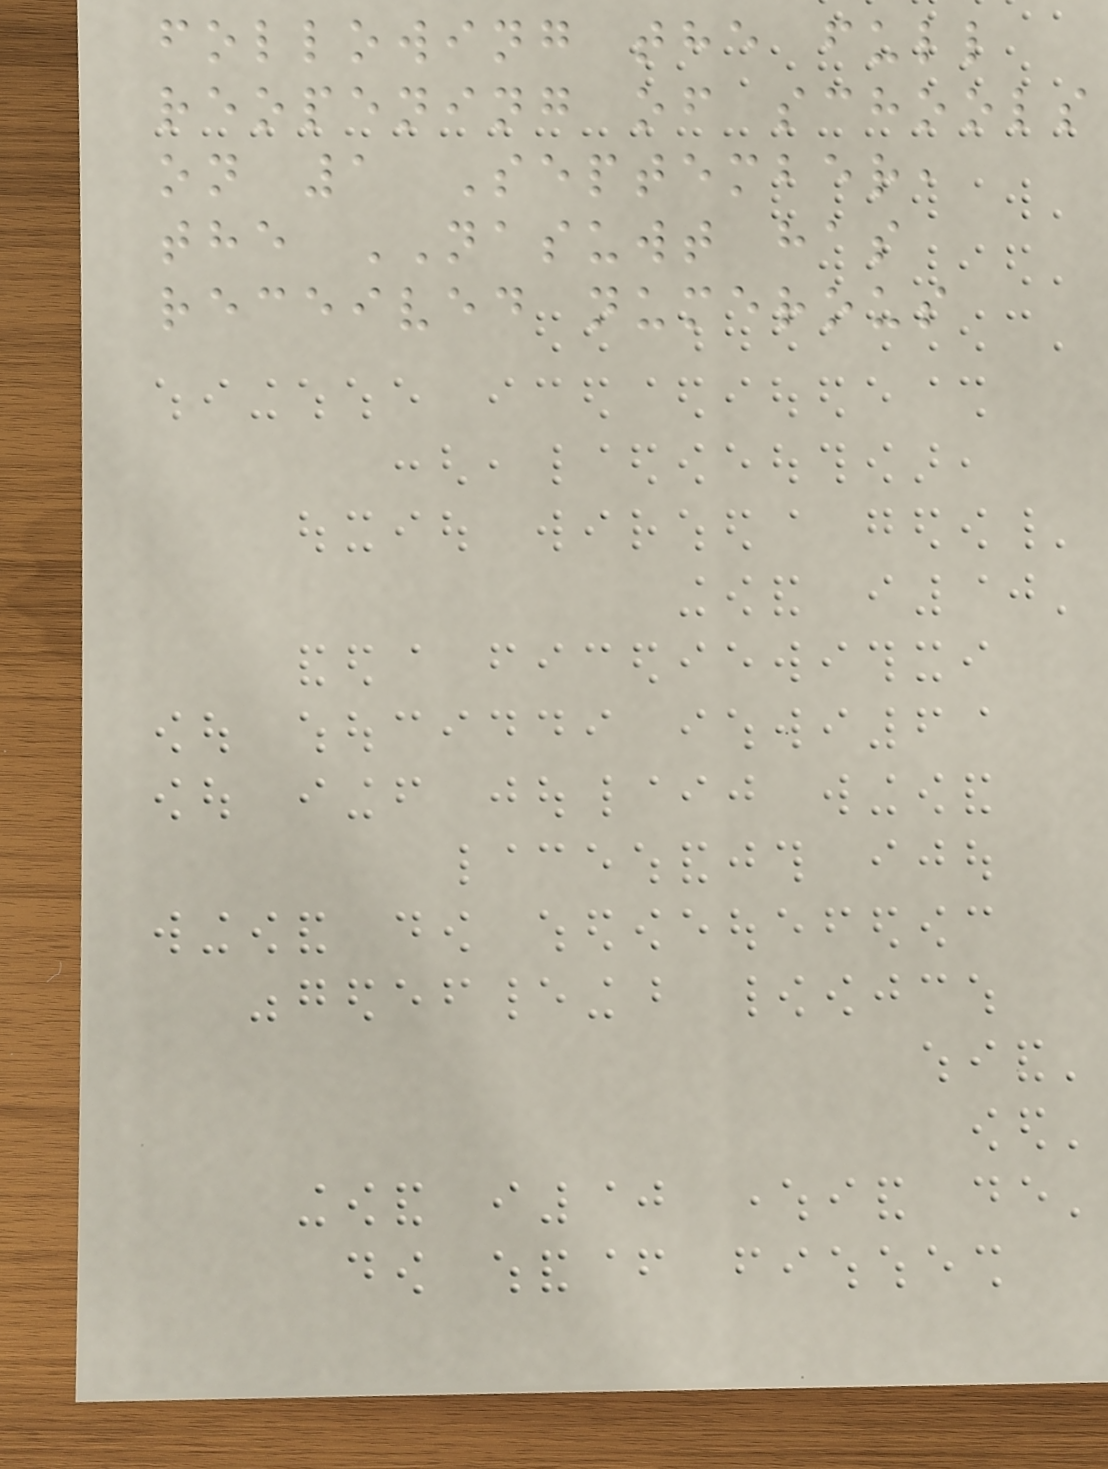following the full
reopening of schools
on 1 September,
the NASUWT has
received numerous
